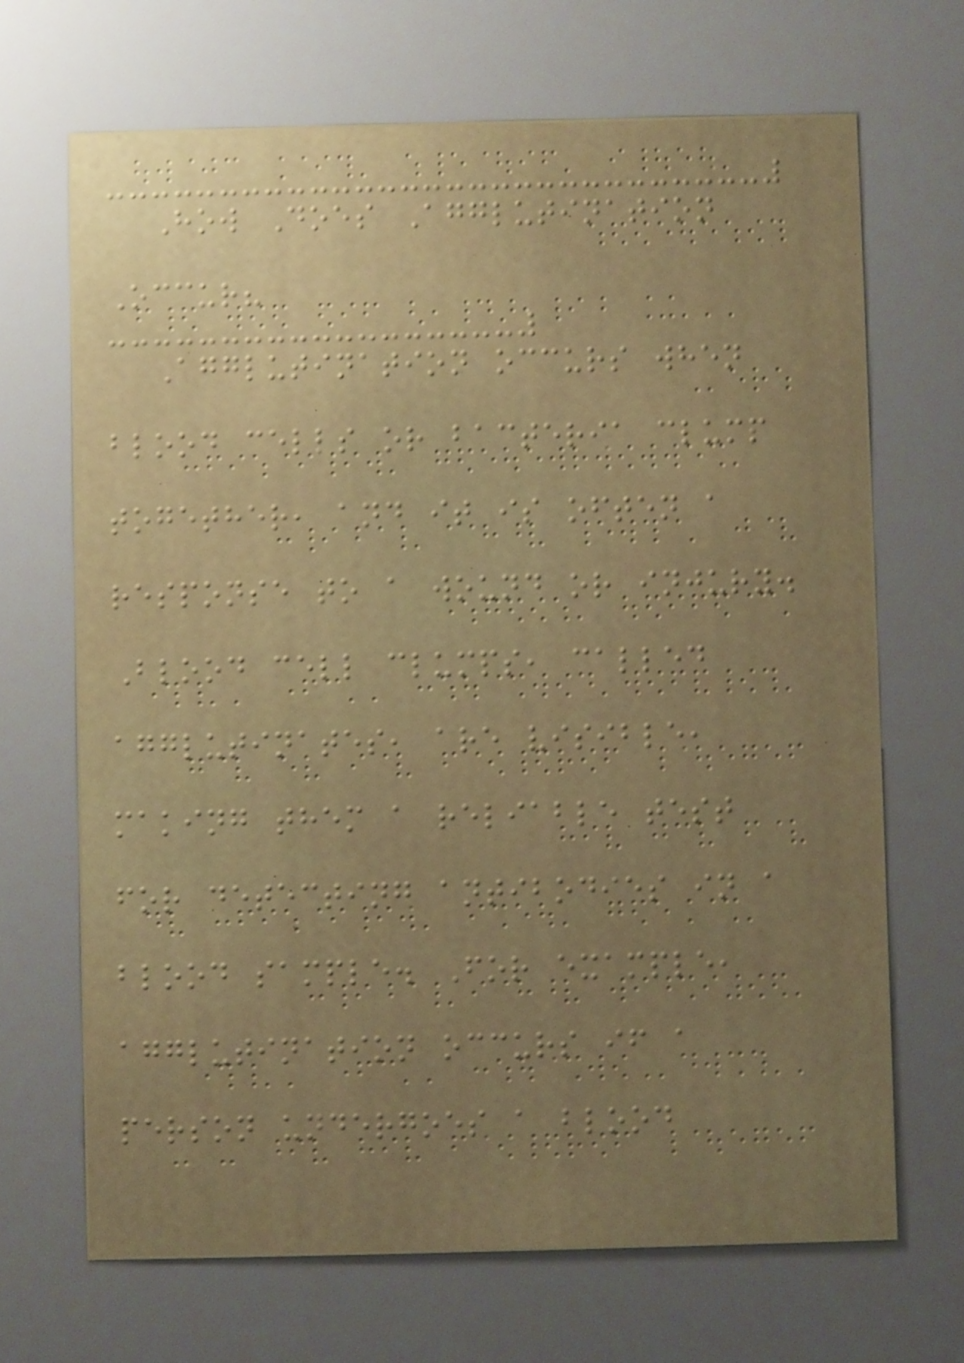How Does Agglutination
Occur?
Agglutination occurs when
blood cells or bacteria clump
together, and it is often a
response to a wound or injury.
Blood cell clumps, called
agglutinates, are visible,
making them a reliable test
for detecting antibodies in a
blood sample. For example,
agglutination occurs if a
person undergoes a blood
